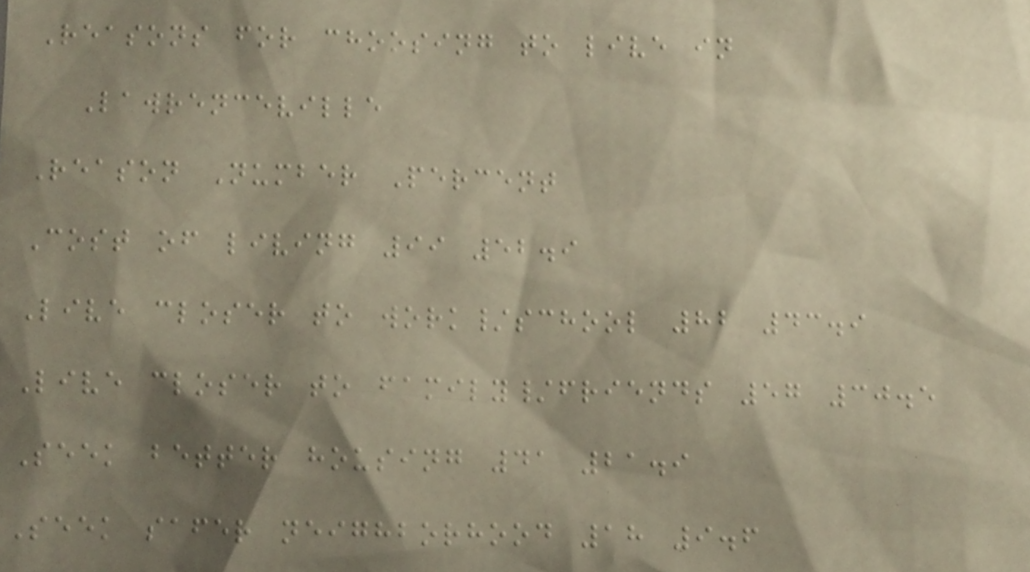Reasons for choosing to live in
Lawrenceville
Reason Number Percent
Cost of living 99 52.9
Live closer to work/school 82 43.9
Live closer to family/friends 57 30.5
Seek better housing 41 21.9
Seek safer neighborhood 18 9.6
